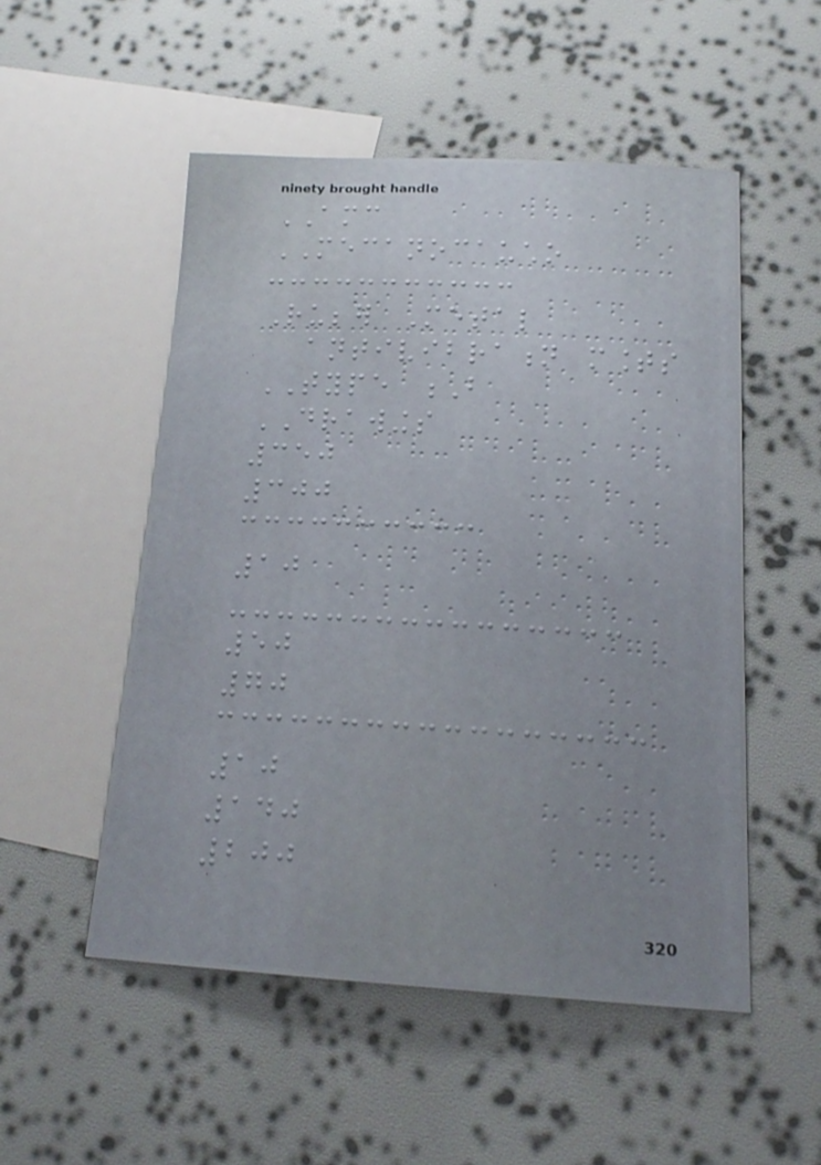AMC
MECANOCAUCHO
Rubber Metal
antivibration mounts
TYPE B
DRAWINGS
350
300
10
50
70
10
140
200
